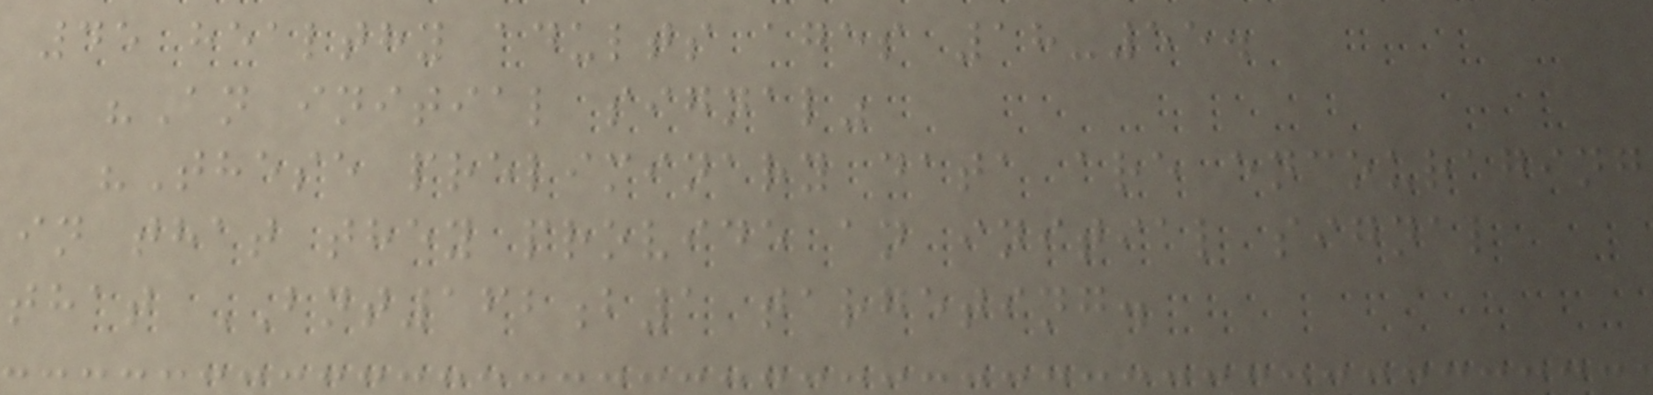45 healthy adults ages 18-55.
"An initial signal"
"These preliminary data are encouraging
in that they provide an initial signal
that BNT162b1 targeting.
